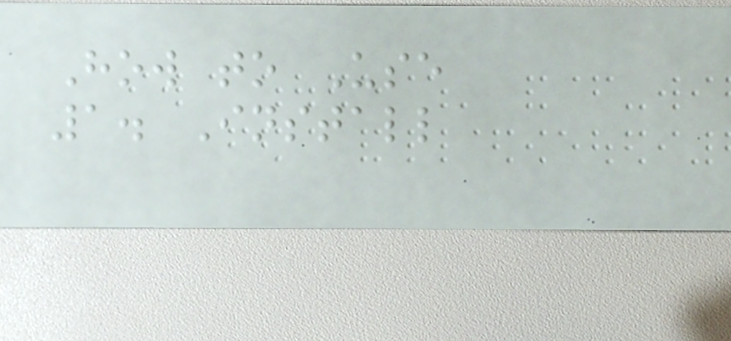How to Use
1. Install
